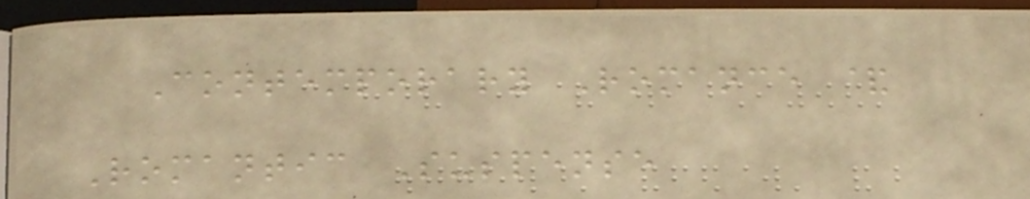Contemporary Romance &
Romantic Suspense
